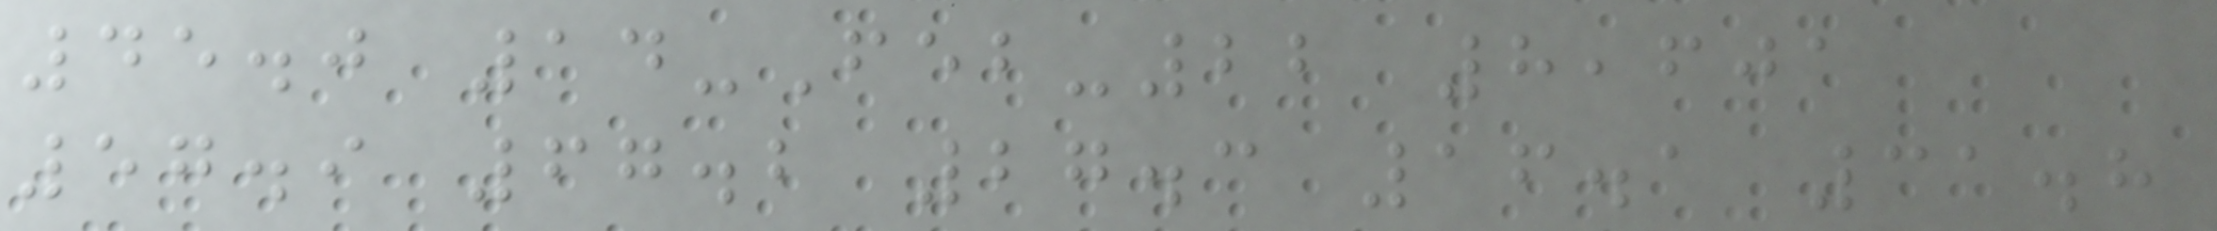45.0 14-Feb-22 8,601
57.9 67.2 27.3 16.1 31.8
